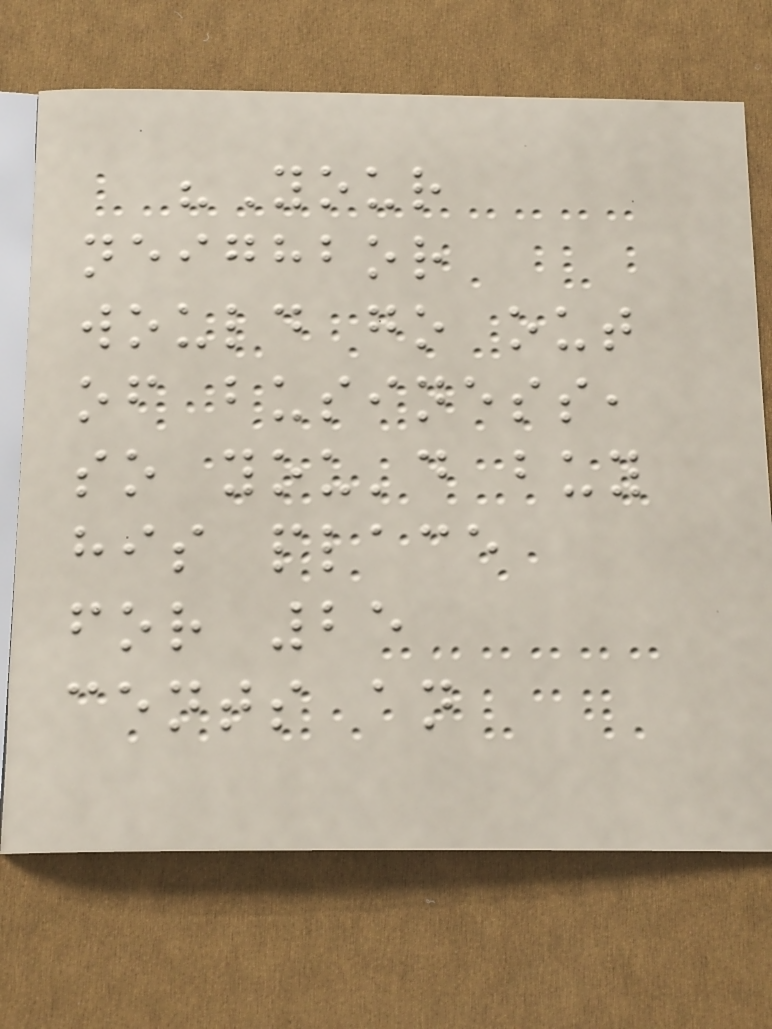"Your
neighbor
would go out
of business,
so you'd buy
his place
for 25
cents an
